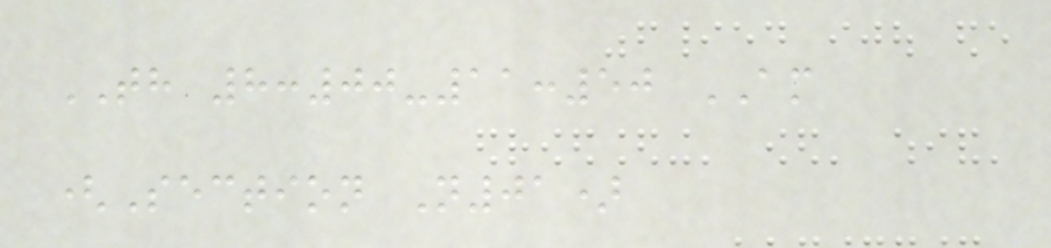TH 8:00-11:50 AM
(Section N01)
